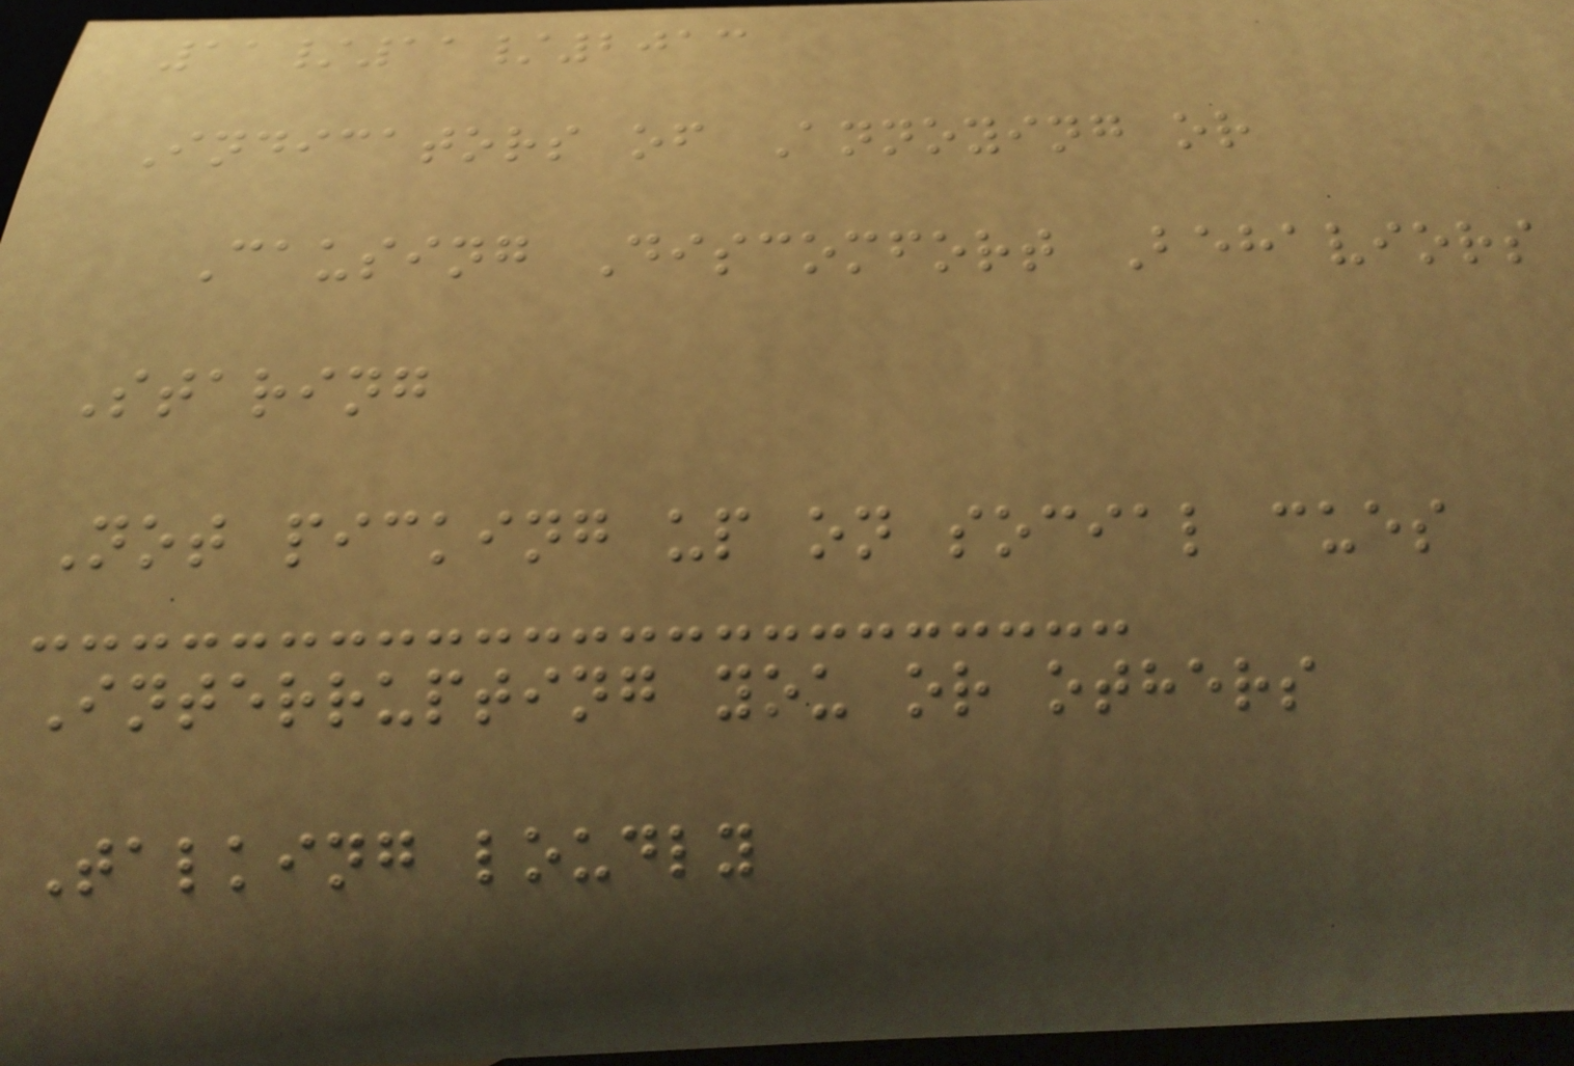11/11/2013
Indicators of Annoying or
Causing Discomfort Behaviors
Staring
Not picking up on social cues
Interrupting you or others
Talking loudly
